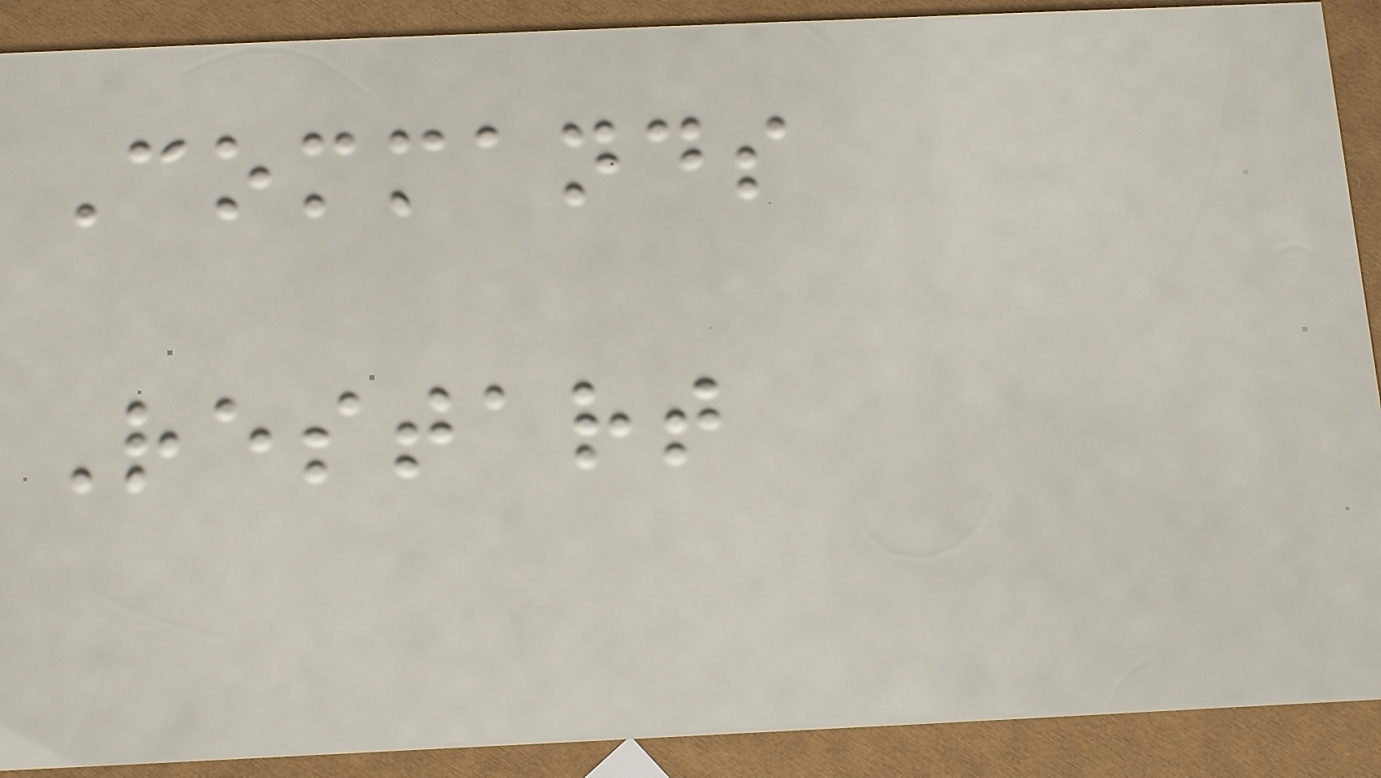Commands
Restart
